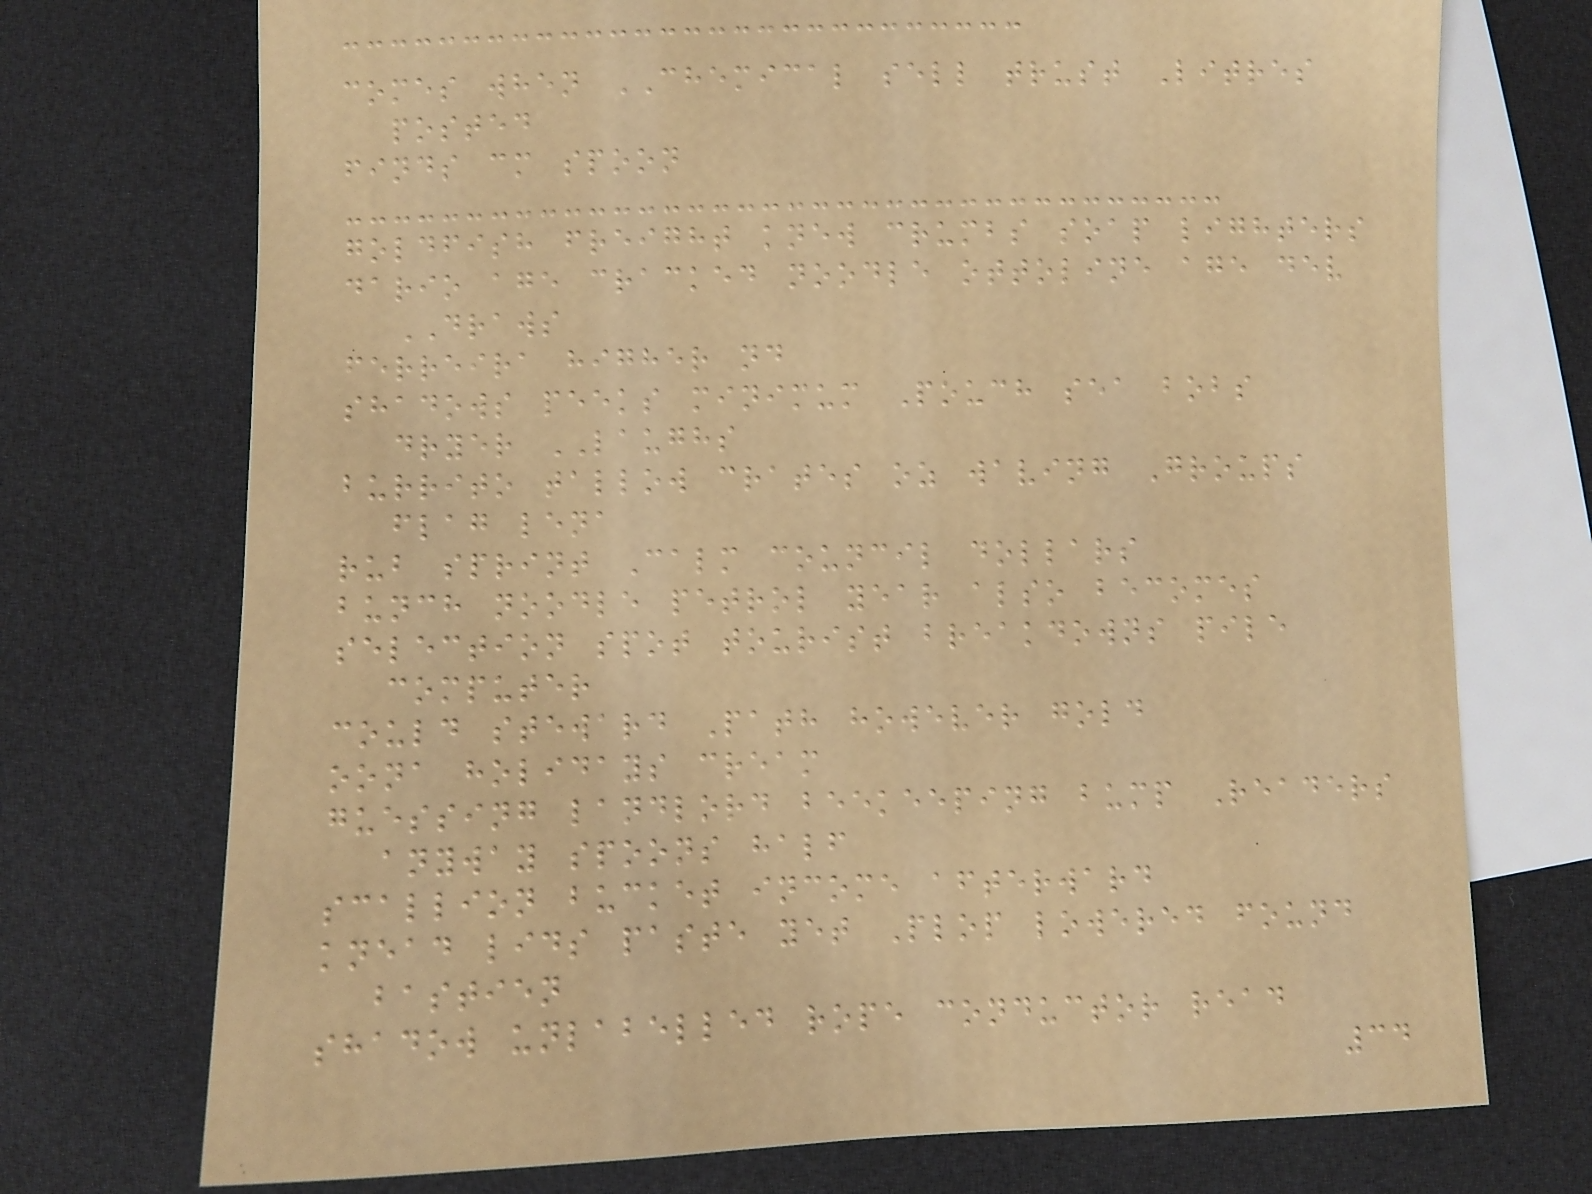comes when CHEMICAL sell trust Litres
posted
finds cm spoon
goldfish freight knew crumbs soap lighters
dario age cracked noodle ottoline age dev
DRAWS
ferreira higher nd
shadows peeks minimum Pouch sea bobs
dryer LAUGHS
burrito tallow crates oz waving Groups
flag lena
rub sprint Calm council dollars
bunch noodle petrol year also becomes
selection spot tourist breakdowns pile
computer
could steward Path however gold
oona holidays cream
guessing landlord beekeeping bump Readers
anyway spoons half
scallion bucket income afterward
knead lids paste yet Plop lowered found
bastien
shadow unlabelled rope conductor read
34
